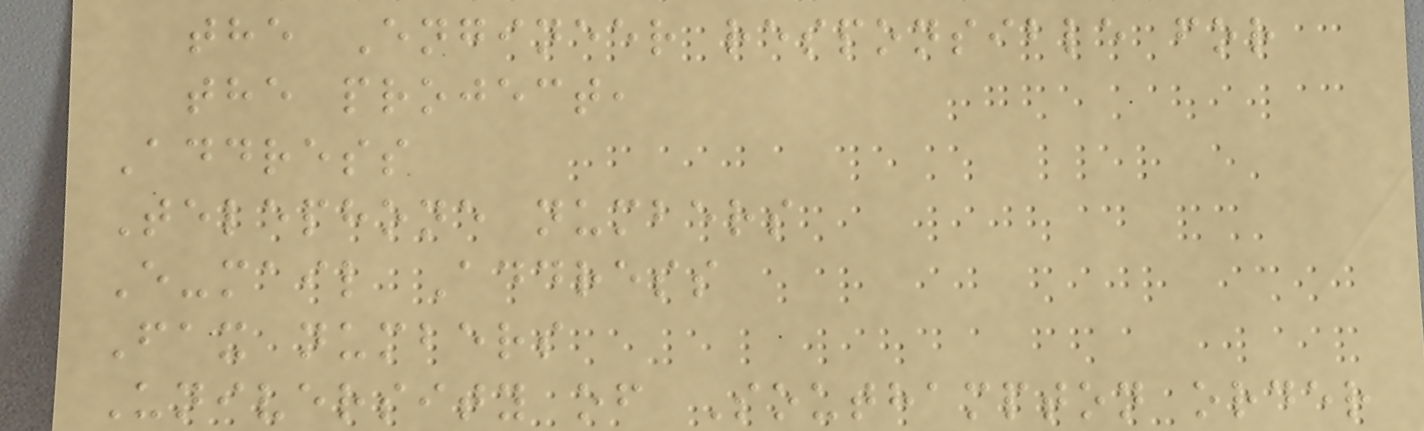the Engineer responsible for
the project,
Address
Telephone numbers
E-mail Address
Fax numbers
University of Southampton order
